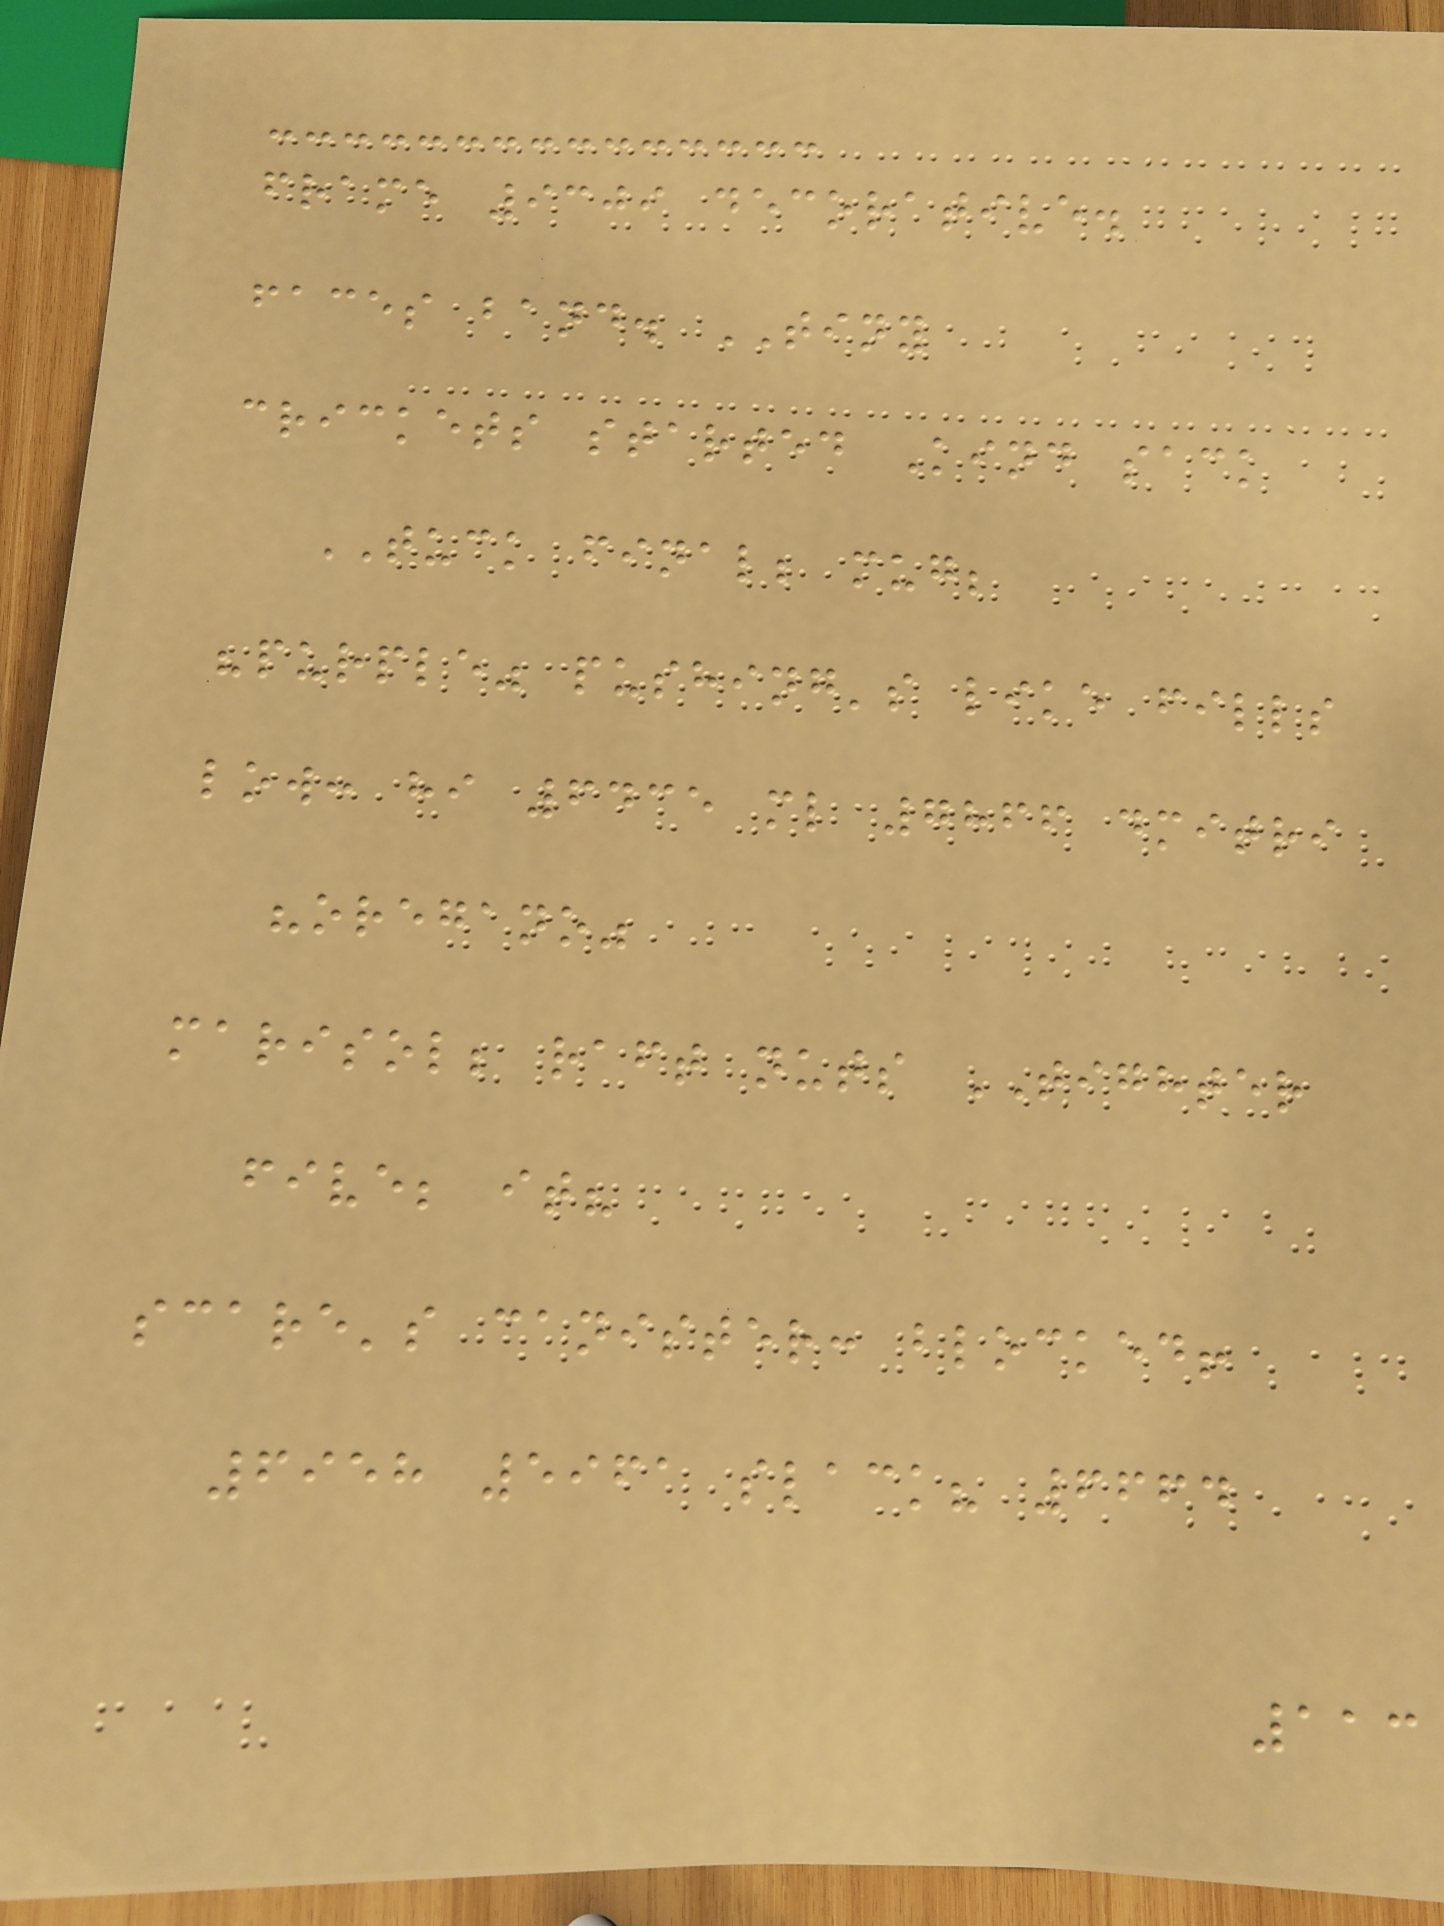frame 9309 decorative.
faces band. TINY
crickets started Kind sack
TUCK final; mug;
"purple" pushing's like fills
low: hi 6435 ml 7866 dmitri
"oregano"
marisol; raft nuts TIGHTER
five; it?
scare's canister: blocked!
6958 5961 slack? 6664
113
